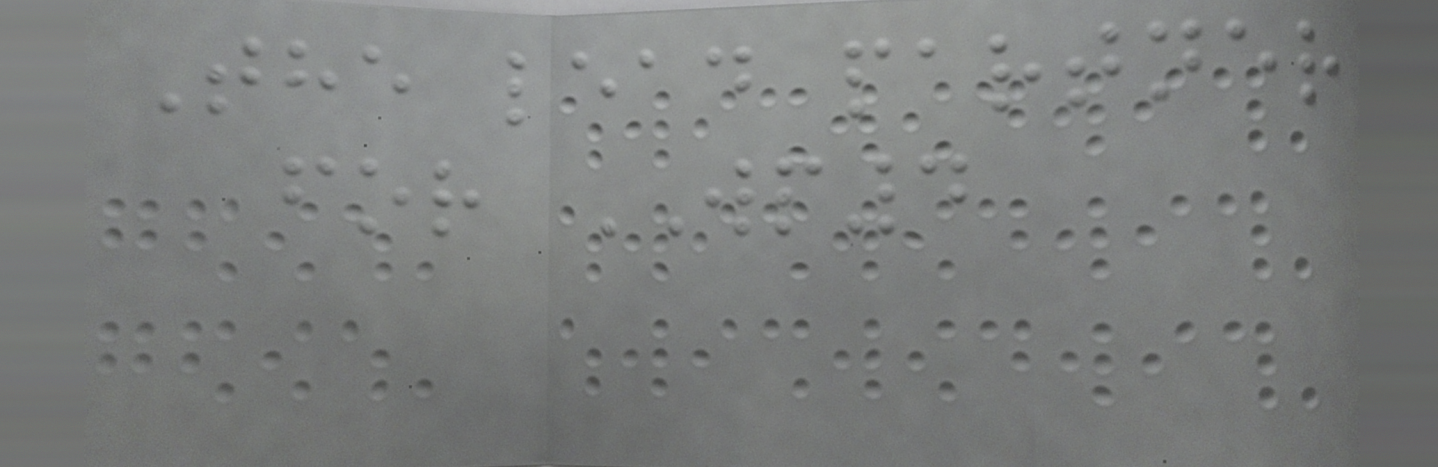The lead partner
for WP4
